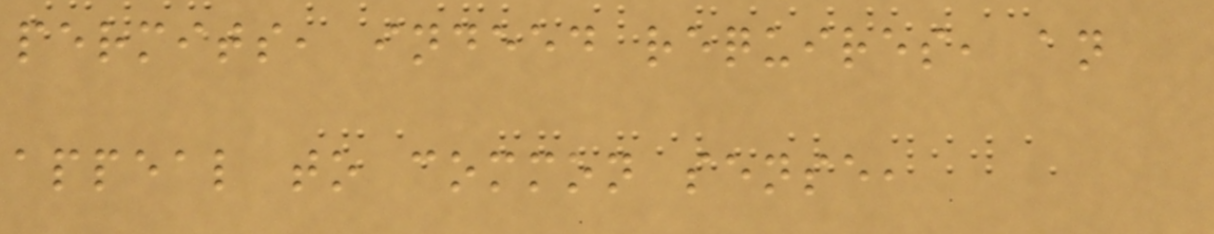permits, indeed requires, an
appeal to common sense,
